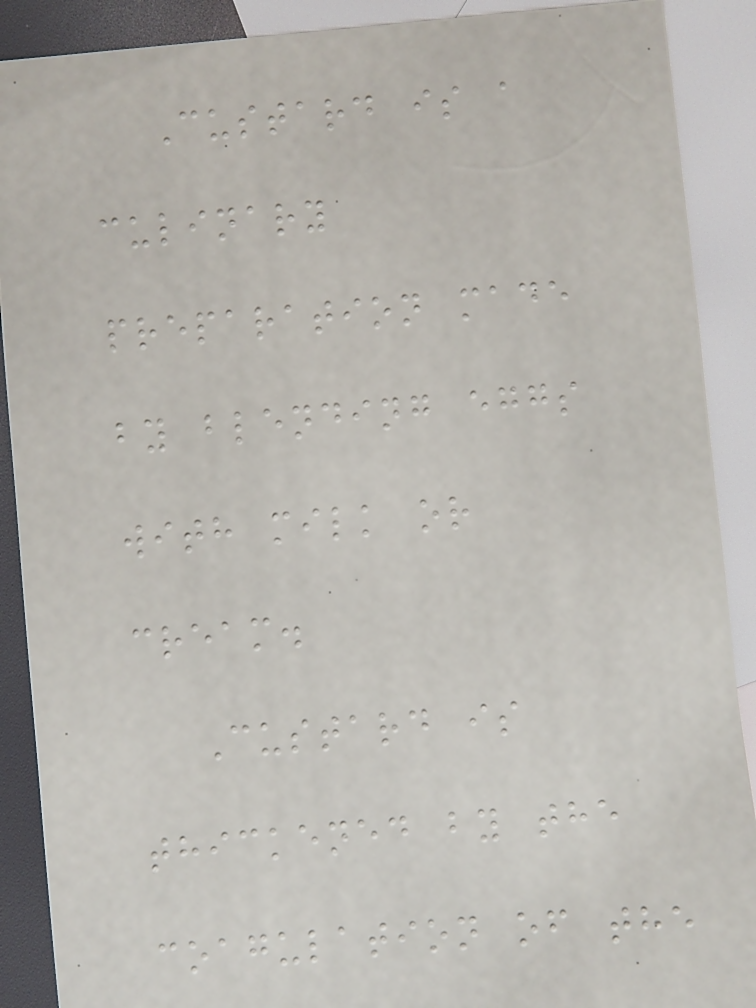Custard is a
culinary
preparation made
by blending eggs
with milk or
cream.
Custard is
thickened by the
coagulation of the
